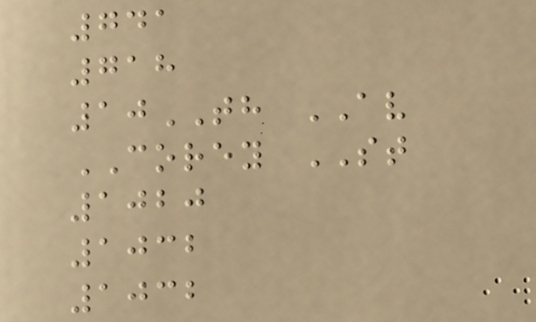741
718
10TH AV
COREY ST
1020
1032
1032
